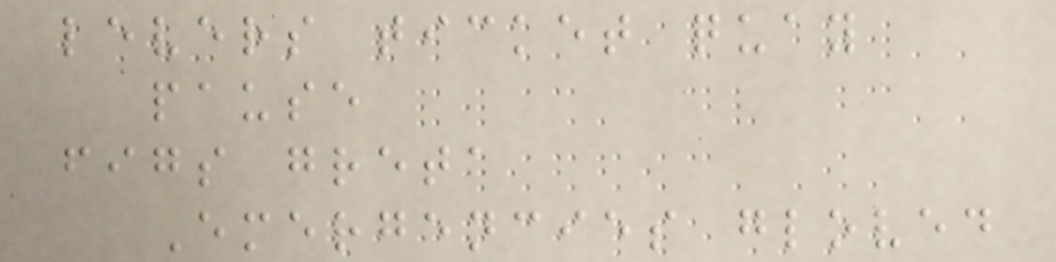levers ticket quay
pause
figs greta
Emergencies gloved
